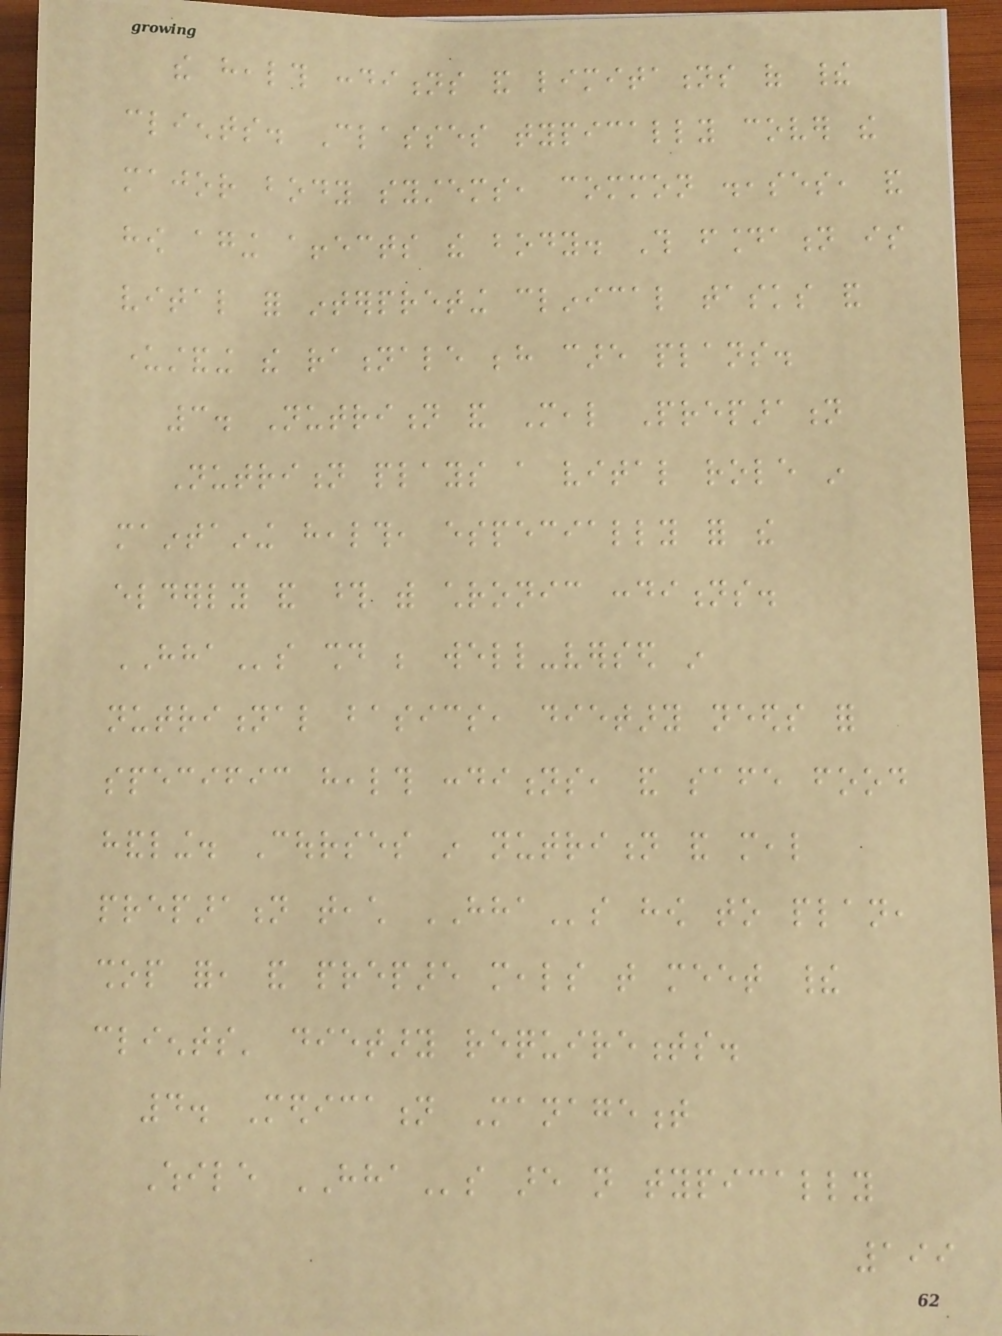the health conditions and limitations of their
clients. Classes typically cover the
major body systems, common diseases, and
how aging affects the body. This foundation is
vital for interpreting clinical tasks and
understanding the rationale behind care plans.
3. Nutrition and Meal Preparation
Nutrition plays a vital role in
maintaining health, especially for the
elderly and those with chronic conditions.
HHAs should be well-versed in
nutritional basics, dietary needs for
specific health conditions, and safe food
handling. Courses in nutrition and meal
preparation teach HHAs how to plan,
shop for, and prepare meals that meet their
clients' dietary requirements.
4. Medication Management
While HHAs are not typically
199
